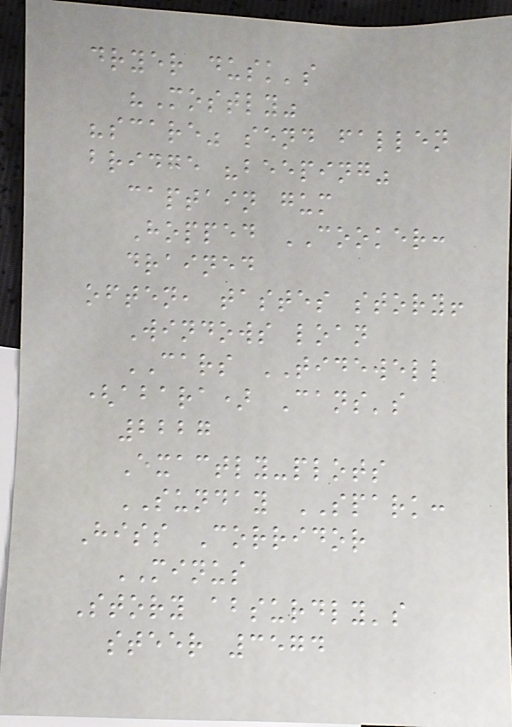dryer dusk's
"Mostly"
"scare" send fallen
bridge "beeping"
captain gum
Hopped COOKER:
drained
often, tastes story!
Windows loan
CARS TIDEWELL
(abara) Cans's
2227
Exactly-plots
SUNDAY SPARK:
Hiss Corridor
MINUS
Story absurdly's
steer 3574
